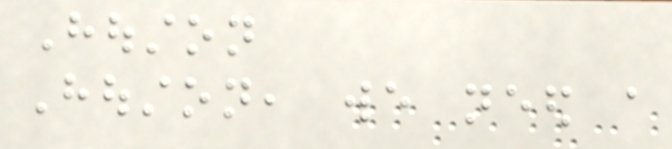Houston
Houston, we need a
